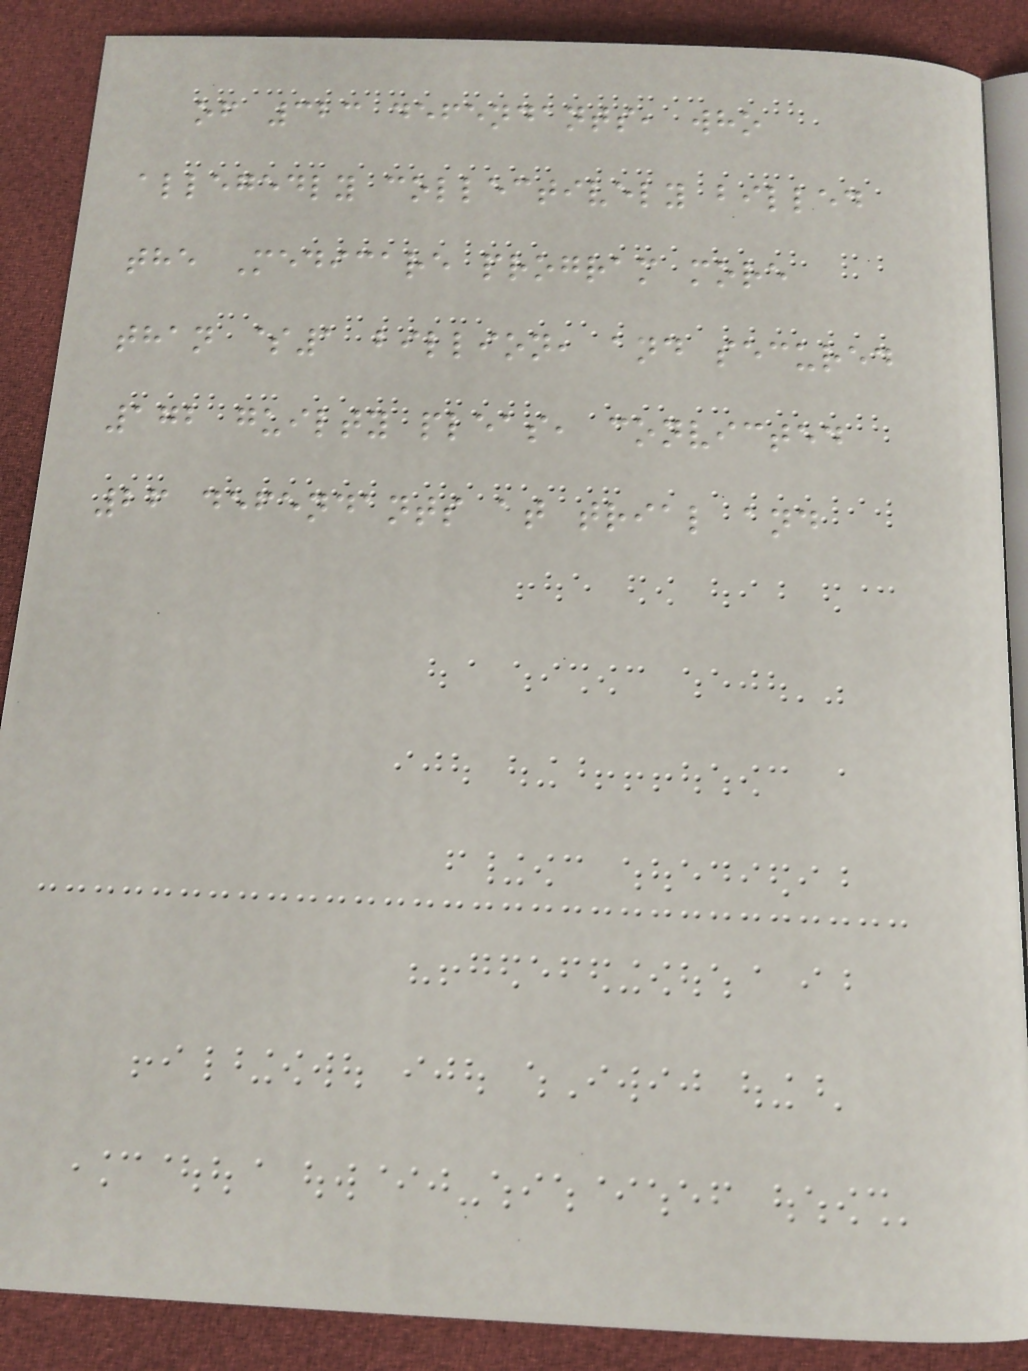of 323 defendants, who
allegedly collectively billed
the Medicare program more
than $1 billion, and secured
172 guilty pleas, convicted
26 defendants at trial and
